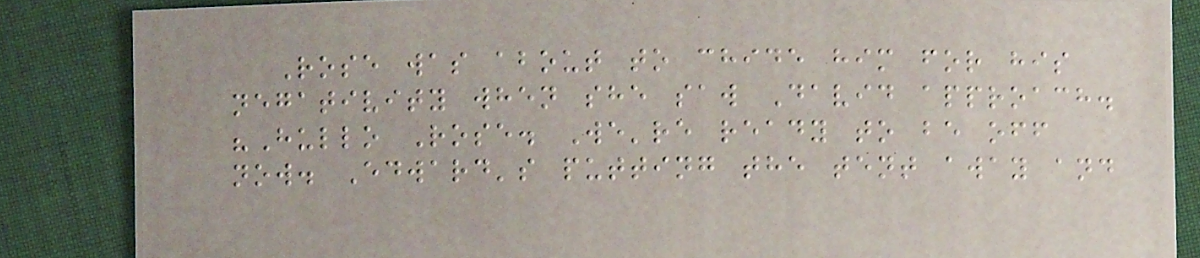Rose was about to chide him for his
negativity when she saw David approach.
"Hullo Rose. We're ready to be off
now. Edward's putting the tent away and
